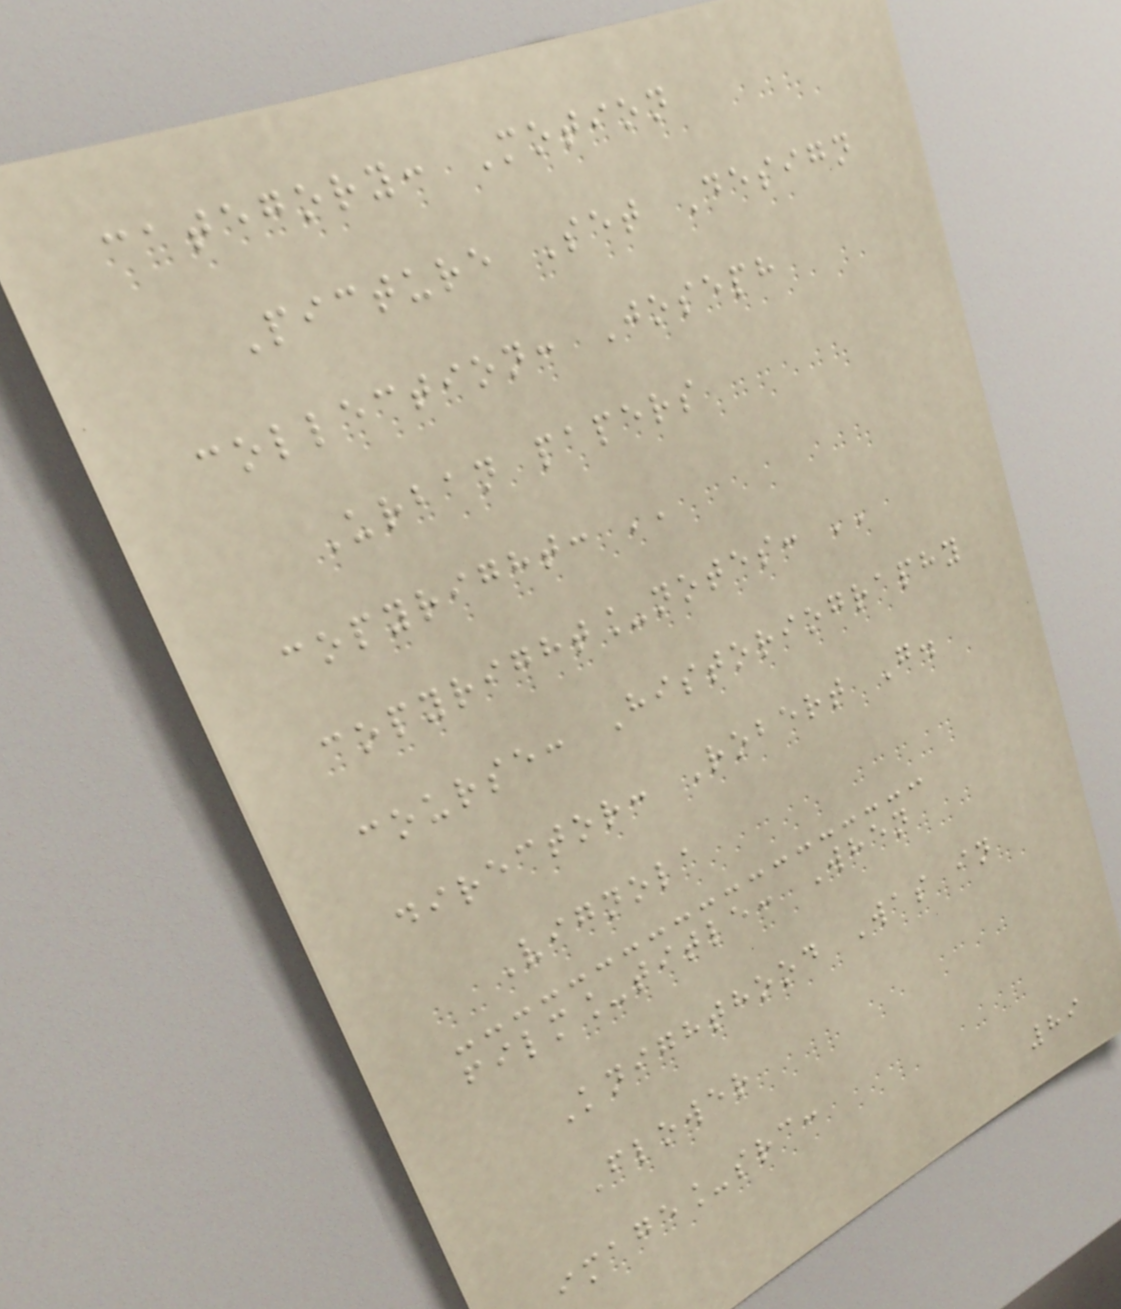category: Motion
Picture Set Design
collection: Joseph
Urban papers
copyright: ''
copyright_notes: ''
course: Historiography
director: Robert G.
Vignola
film_title: When
Knighthood Was in
Flower
image_src:
89
